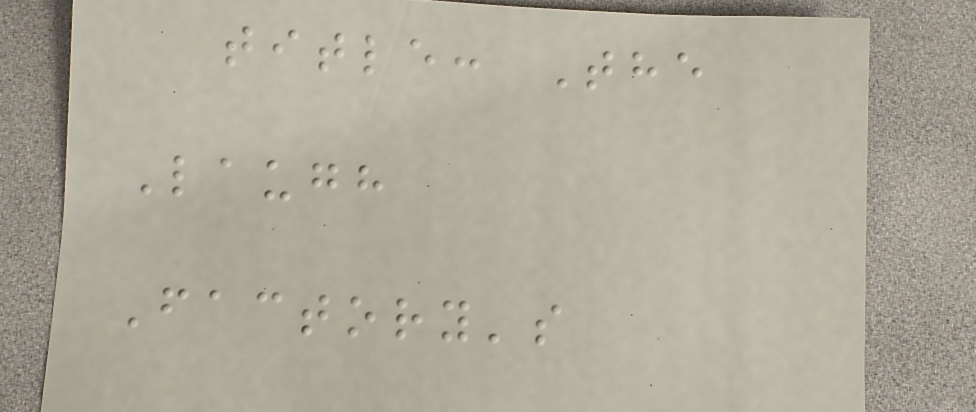title: The
Laugh
Factory's
